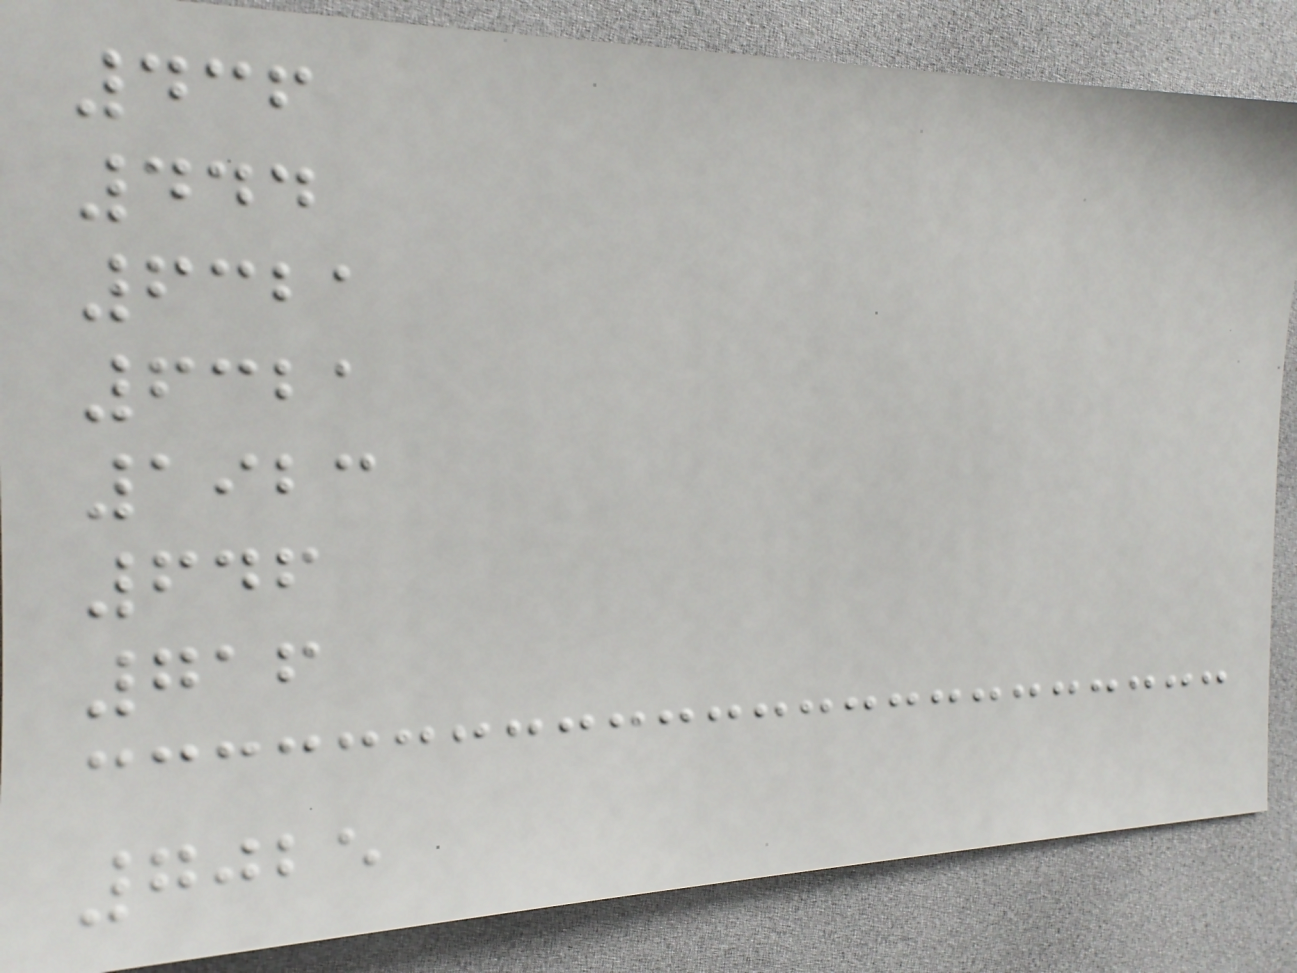436
444
6321
6321
1923
646
716
7025
